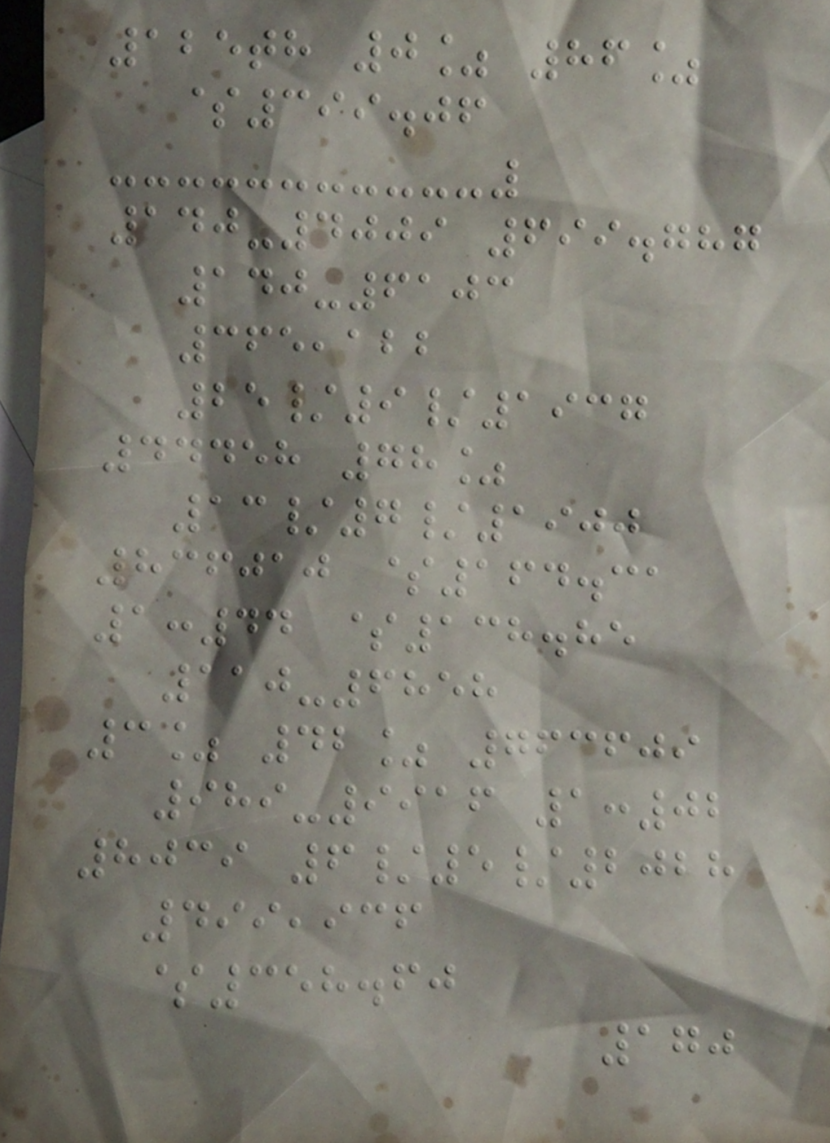125th 0% 86%
$399.06
140-4009 699.787
140-6103
365,122
25/9/1937
44458 78%
13/7/1900
836010 $164.31
1:44 $138.85
110-6858
3% 42% 763609
989-9916 1:02
8039 6/5/2028
499,936
$358.60
170
